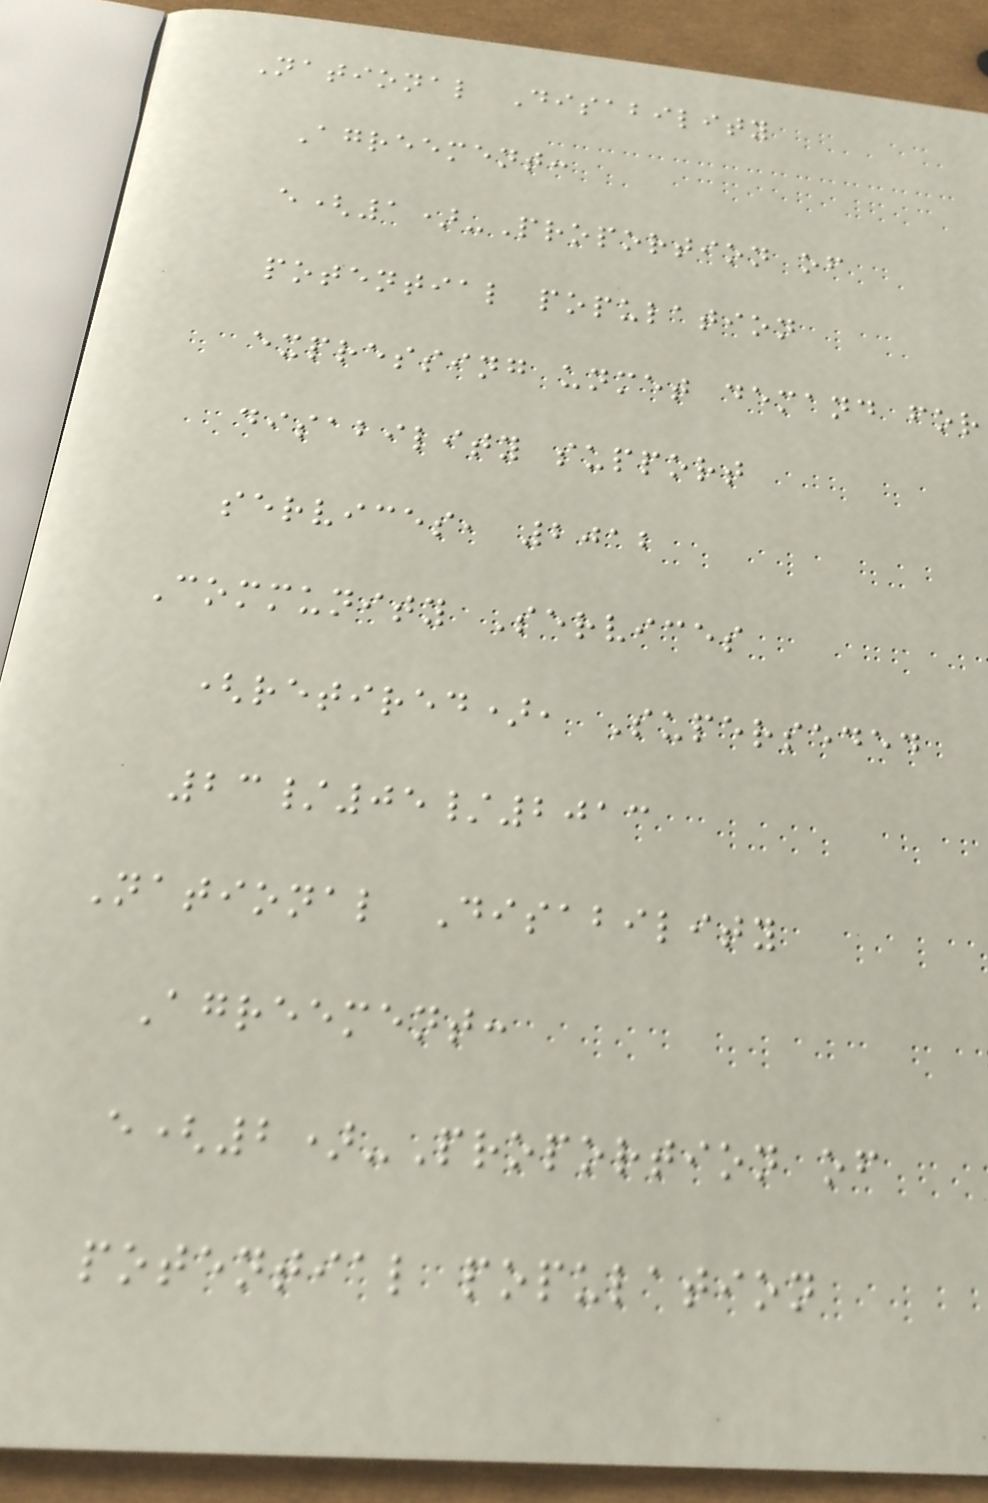National Disability
Agreement:
e(1)-Proportion of
potential population
expressing unmet demand for
disability support
services, 2012
Community Services
(retired), Superseded
23/05/2013
National Disability
Agreement:
e(2)-Proportion of
potential population
